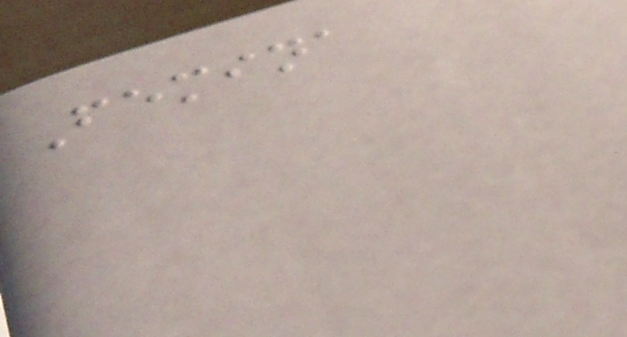Femina
